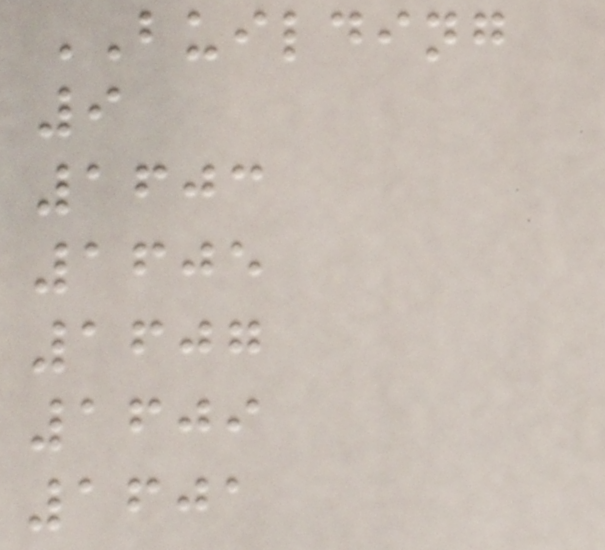BUILDING
9
1603
1605
1607
1609
1601
